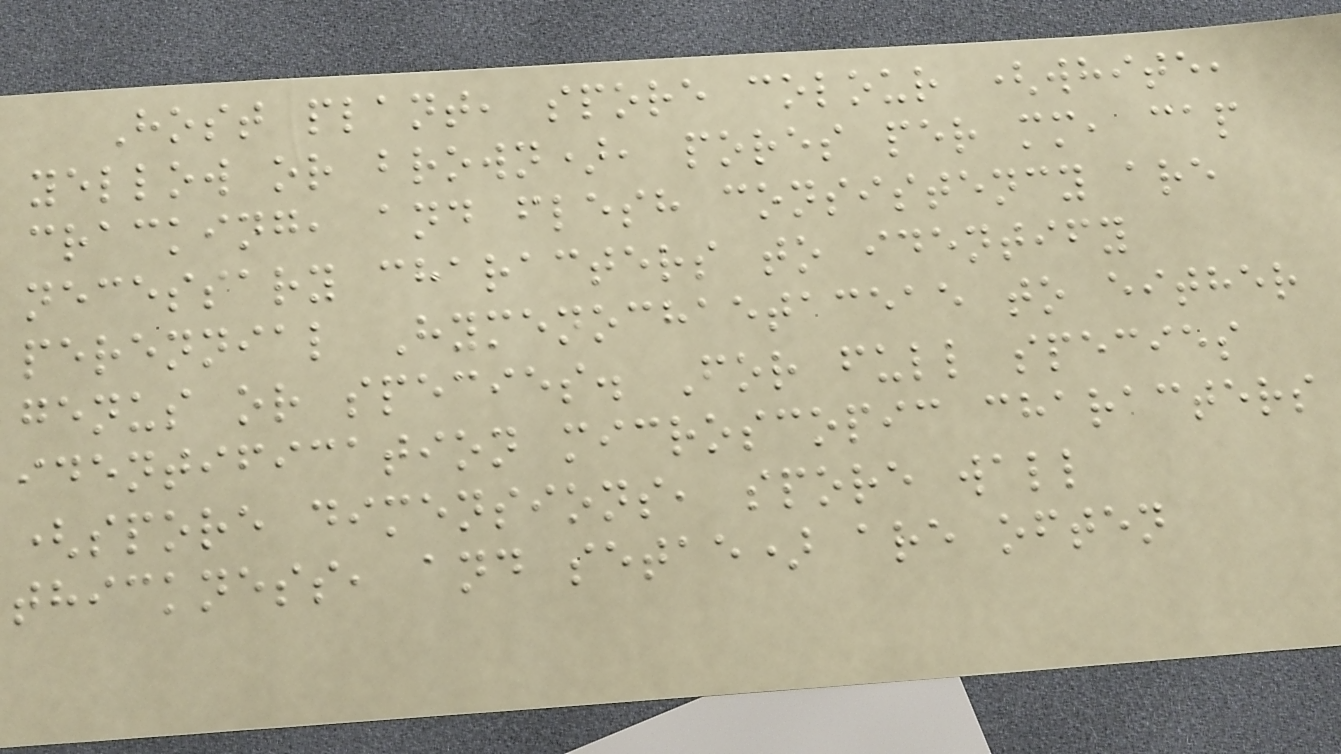Host plant, spore colour (white,
yellow or brown), pores per mm, cap
cracking, and flesh consistency are
necessary characters to identify
perennial Hymenochaetaceae to either
genus or species. For full species
identification microscopic characters
(spore dimensions, spore wall
thickness, and setae) are often
